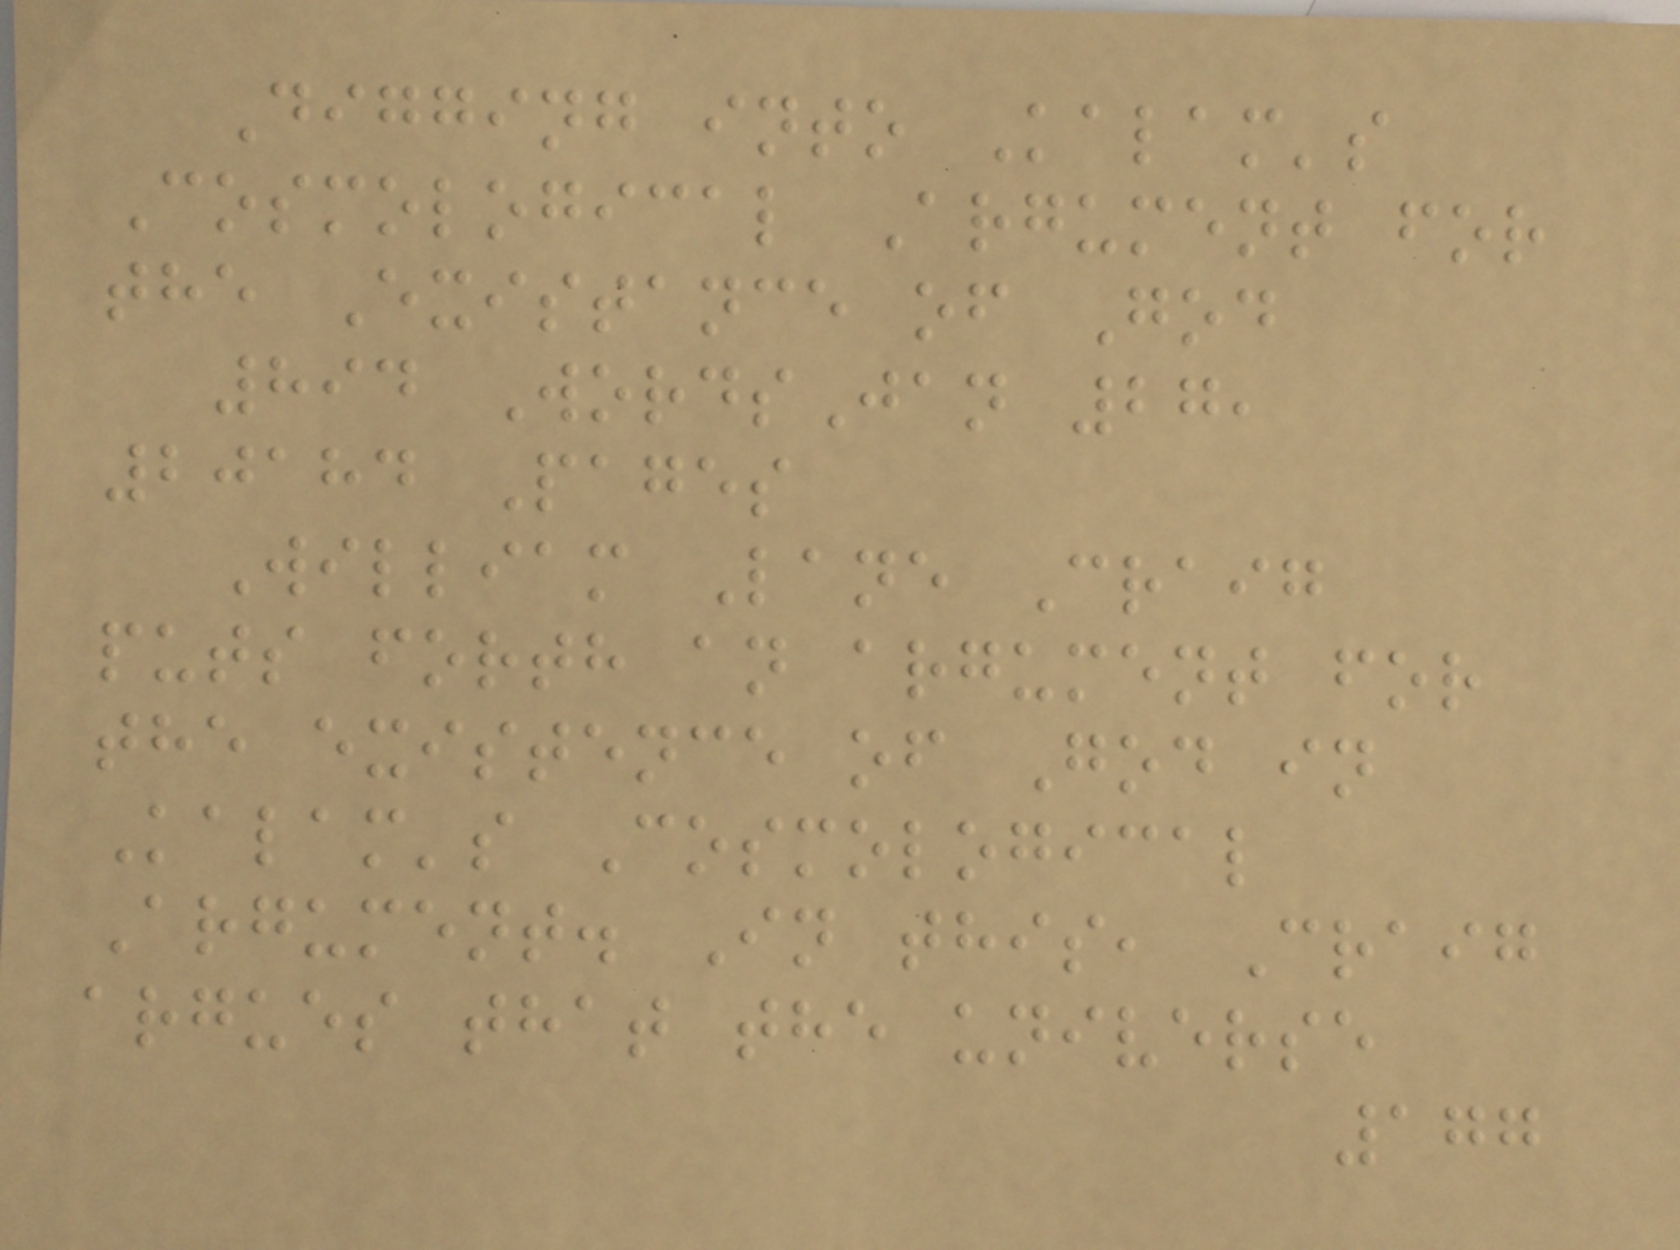Digging into Kalam's
Cosmological Argument for
the Existance of God
894 WordsJan 27,
20184 Pages
William Lane Craig
puts forth an argument for
the existence of God in
Kalam's Cosmological
Argument. In this, Craig
argues that the universe
177
